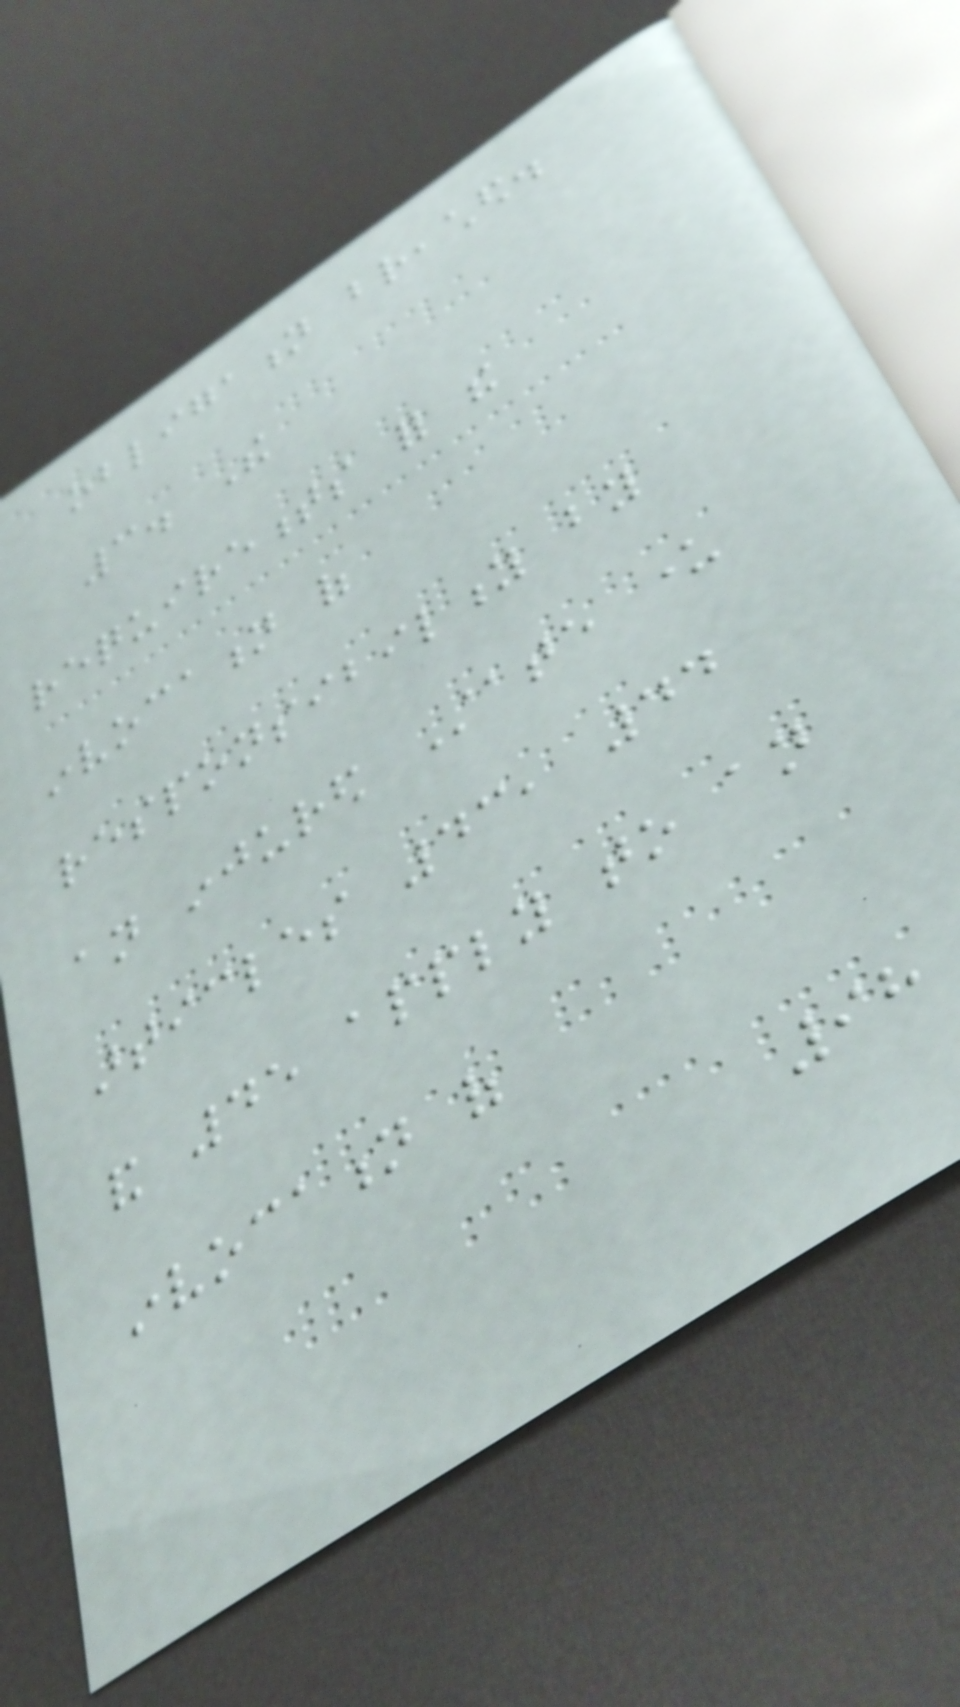obligation breached.
3. The
requirements for the
invocation of
responsibility by
an injured State under
articles 43, 44
and 45 apply to an
invocation of
98
